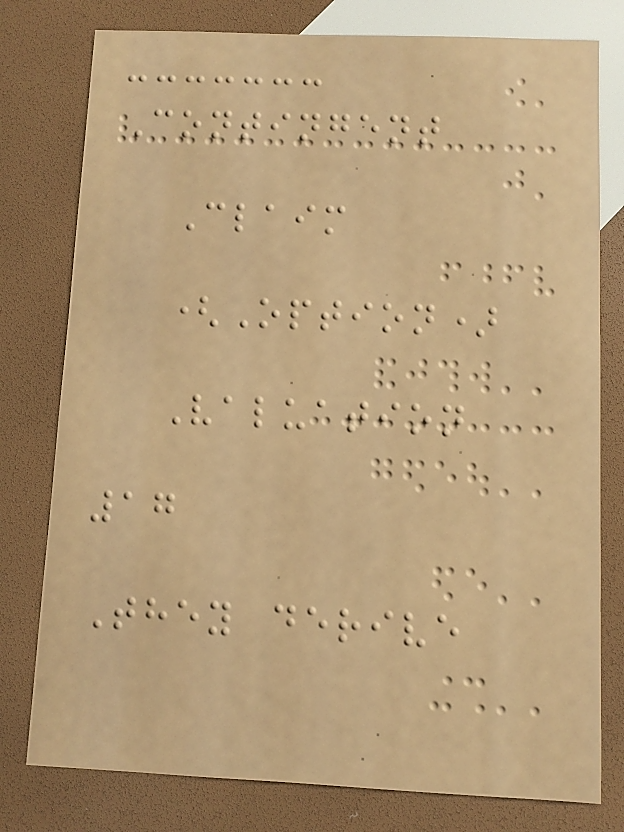Contingent
Claim
(Option)
Valuation
17
They derive
